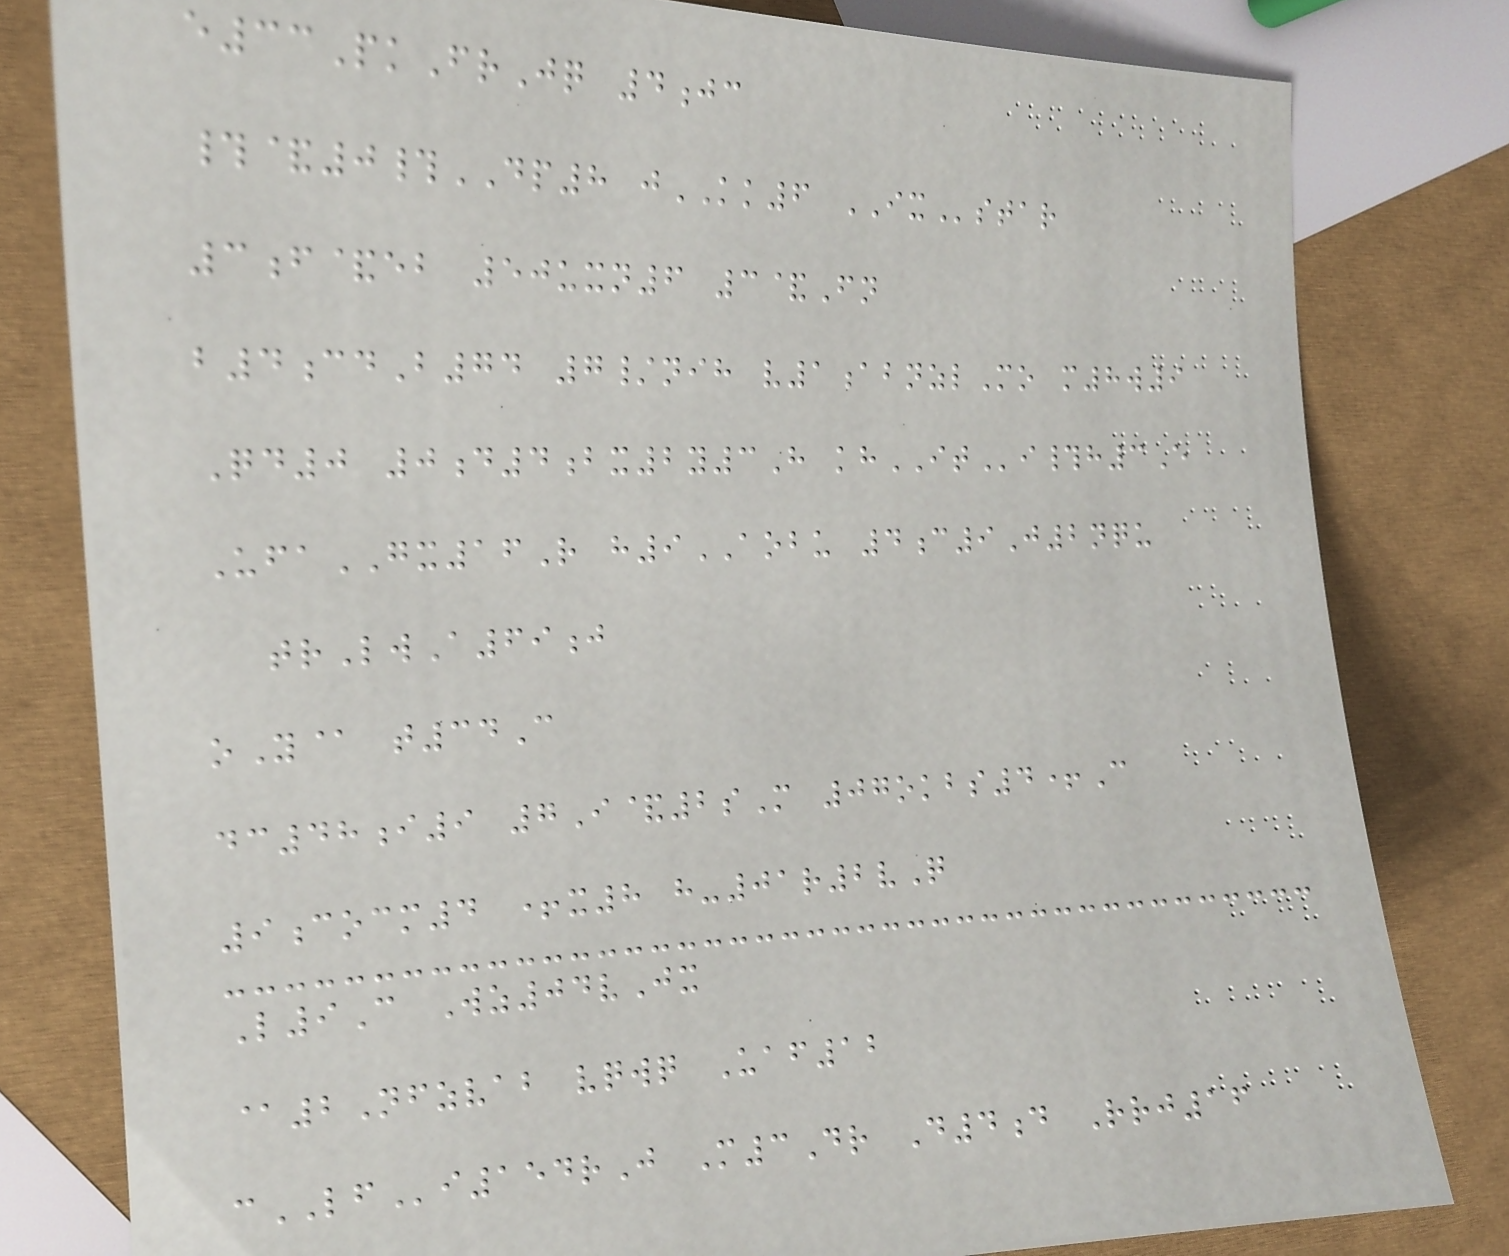e33PkFrJq 4jc
#&0#DP8 jKK6 IXstar
3f&eb 50uxn6 3&Fn
b4cdB74 7/nih v1abnzlMo m8w9
Qd0 0d4bx2y3H khITi#h3E
UfaGX16R h9AOBU 4c9J2nqu
trLwA69j
oY@ t34C
dc48i9 7I&2sM 07okbs4+C
9cocm4 +x8 h-01r2vQ
L9C Wz04vJx
@2Nfzvab vqwq Uaf12
cLFi154rJ M3Dr D4d Rrj16
